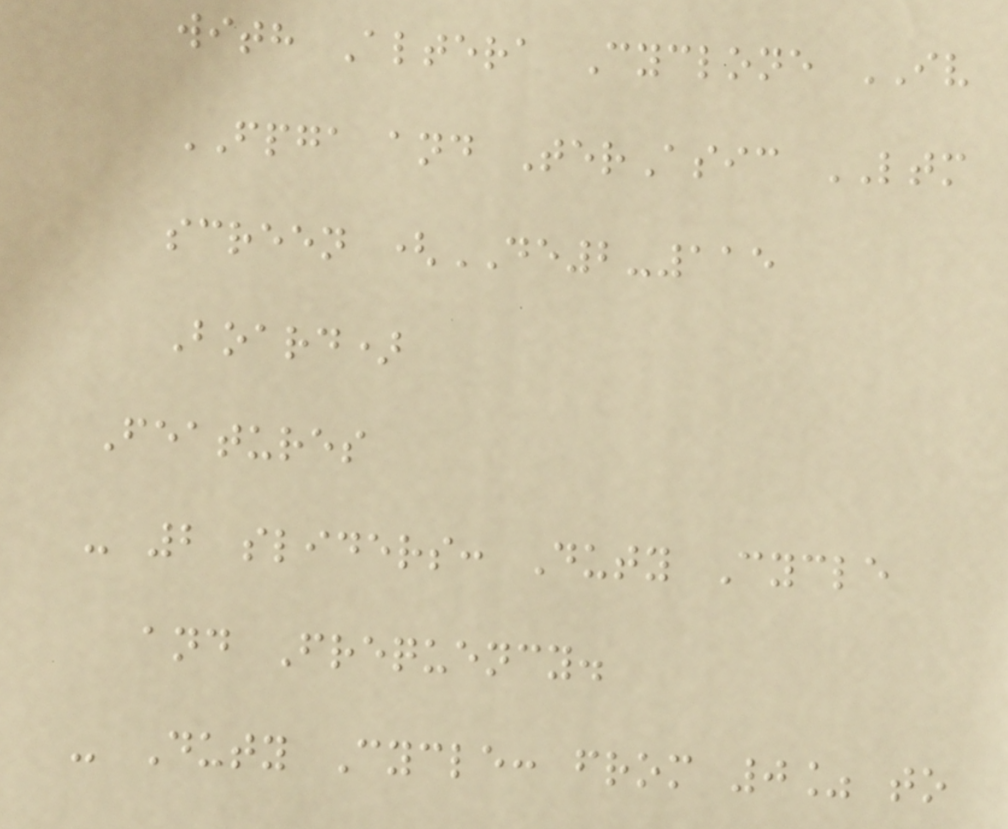with Altera Cyclone IV
FPGA and TerAsic LTM
screen (DE2-115
Board)
Features
- 2 sliders: Duty Cycle
and Frequency.
- Duty Cycle: from 0% to
